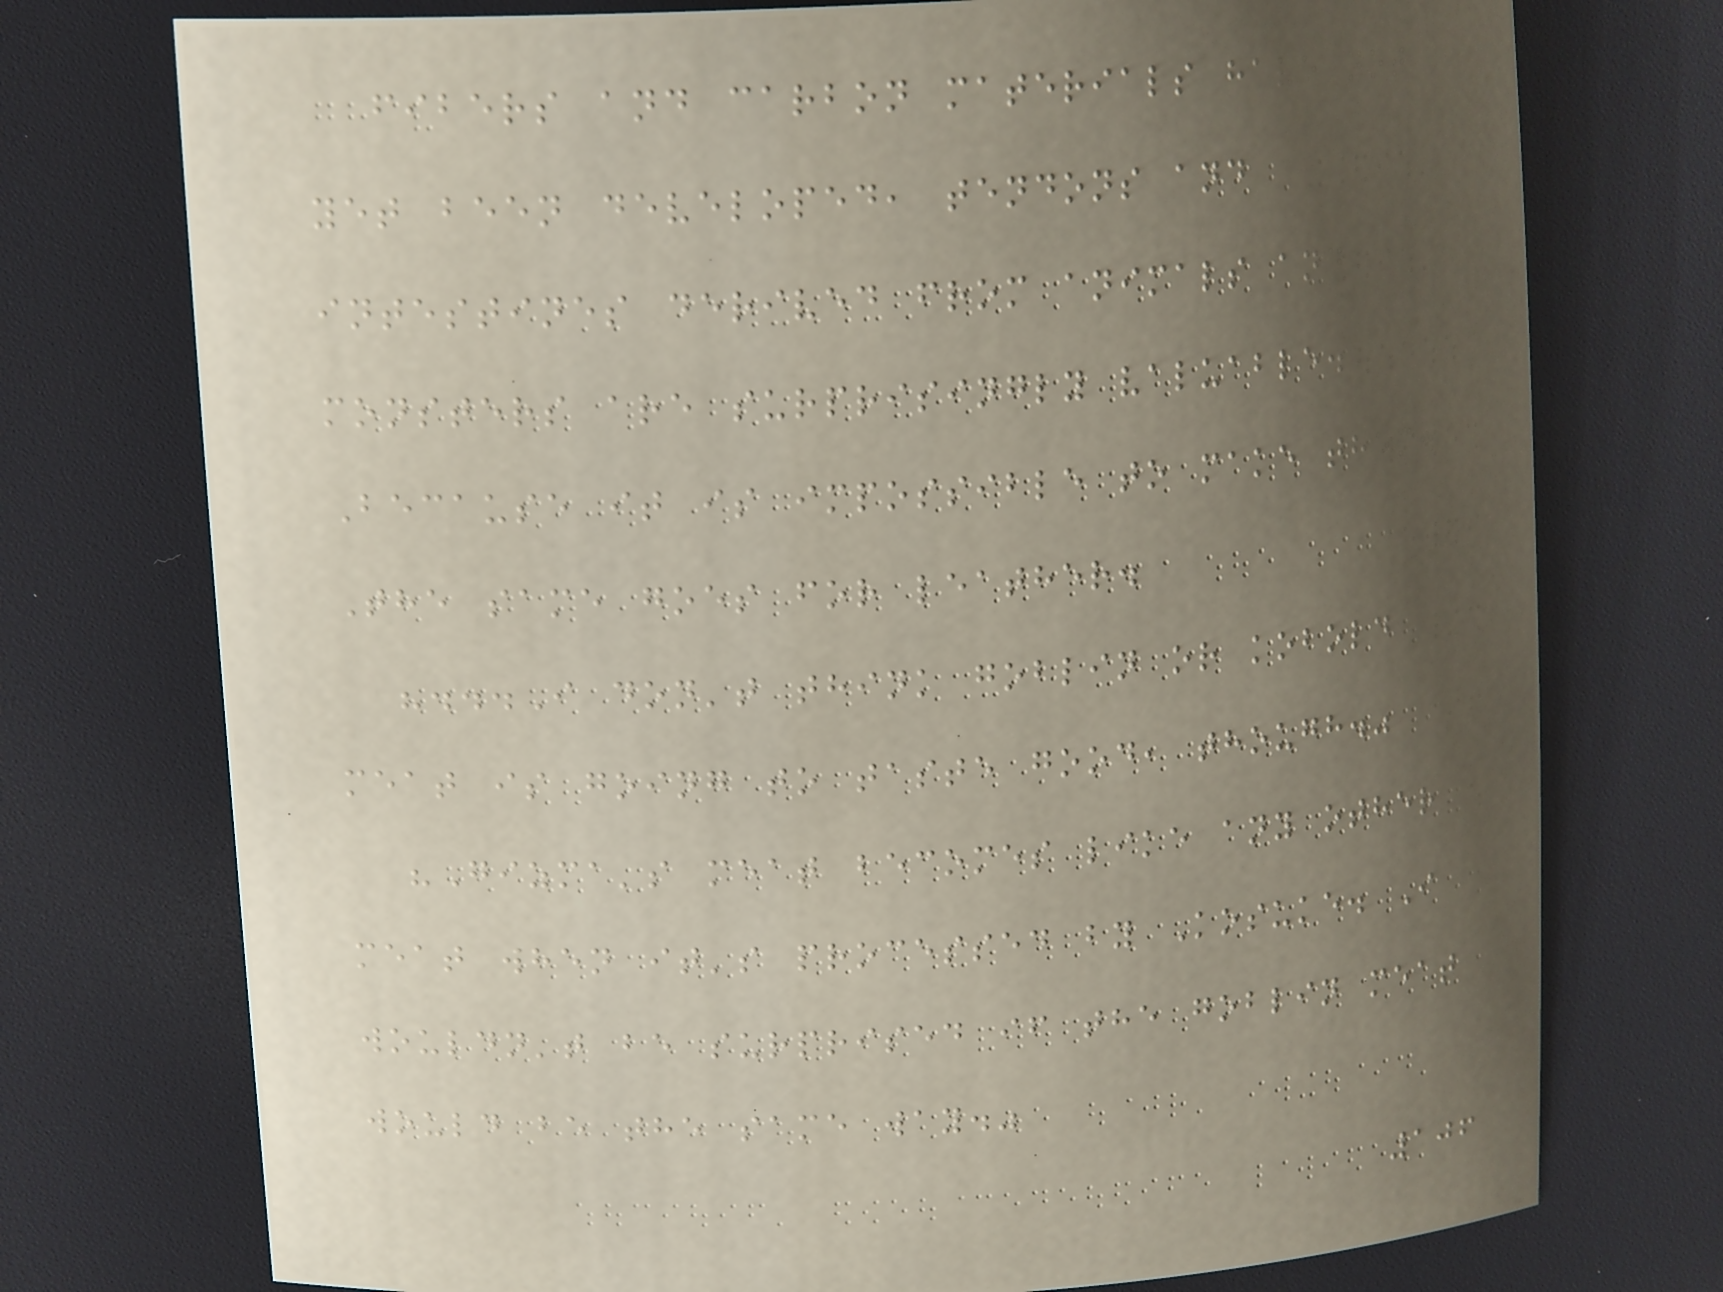fibers and carbon materials have not
yet been developed, tendons and
intestines derived from animals and
monsters are surprisingly valuable.
Because it is impossible to make them.
The same goes for leather.
"...I don't think goblin or kobold
meat is going to taste good, though."
"Gizma's meat becomes like any other
meat when it's processed by Kosuke. I
wouldn't be surprised if the goblin meat
would be the same way."
106
